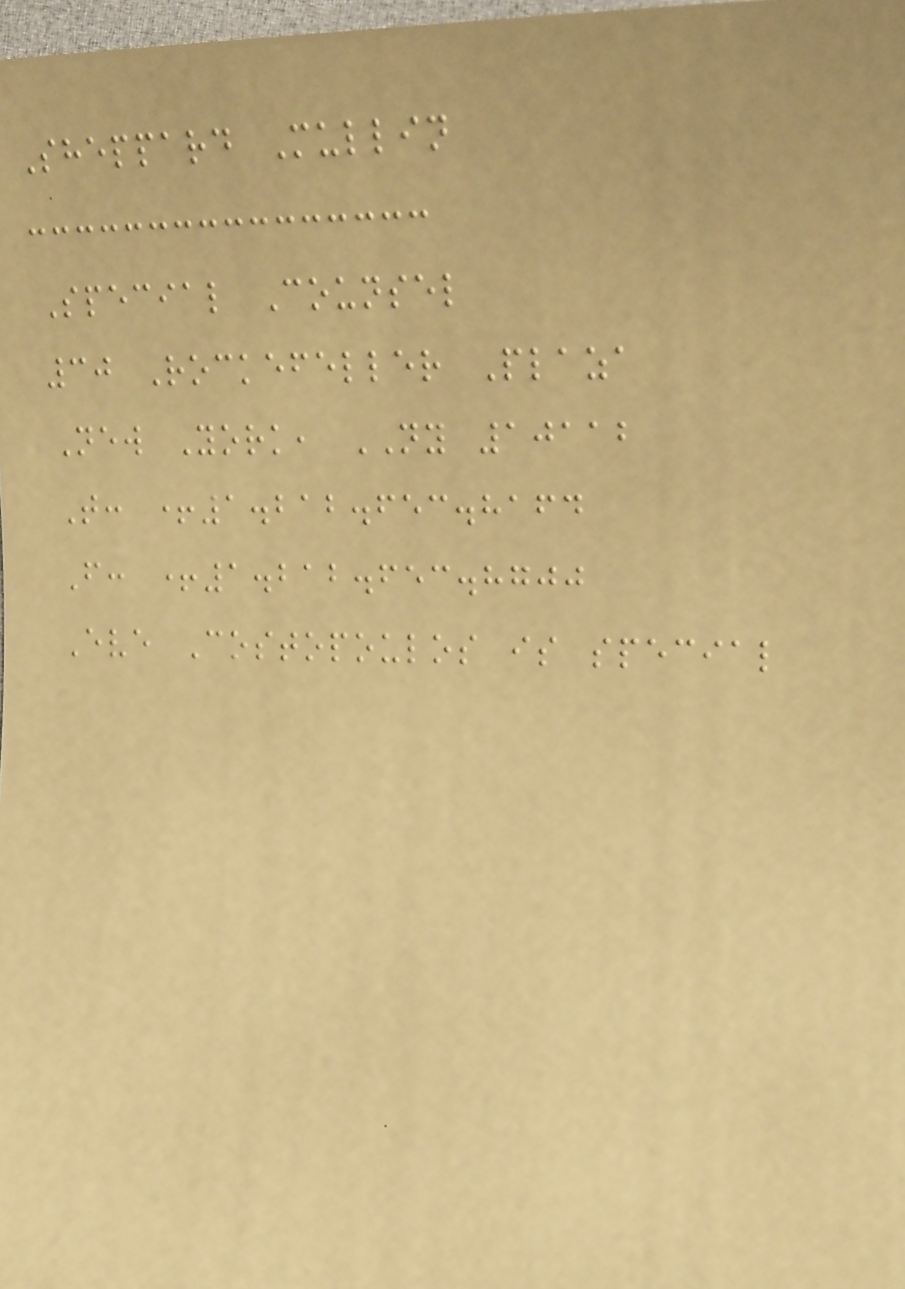Sheppard Mullin
Special Counsel
30 Rockefeller Plaza
New York, NY 10112
T: +1.212.653.8164
F: +1.212.653.8700
Eve Costopoulos is special
